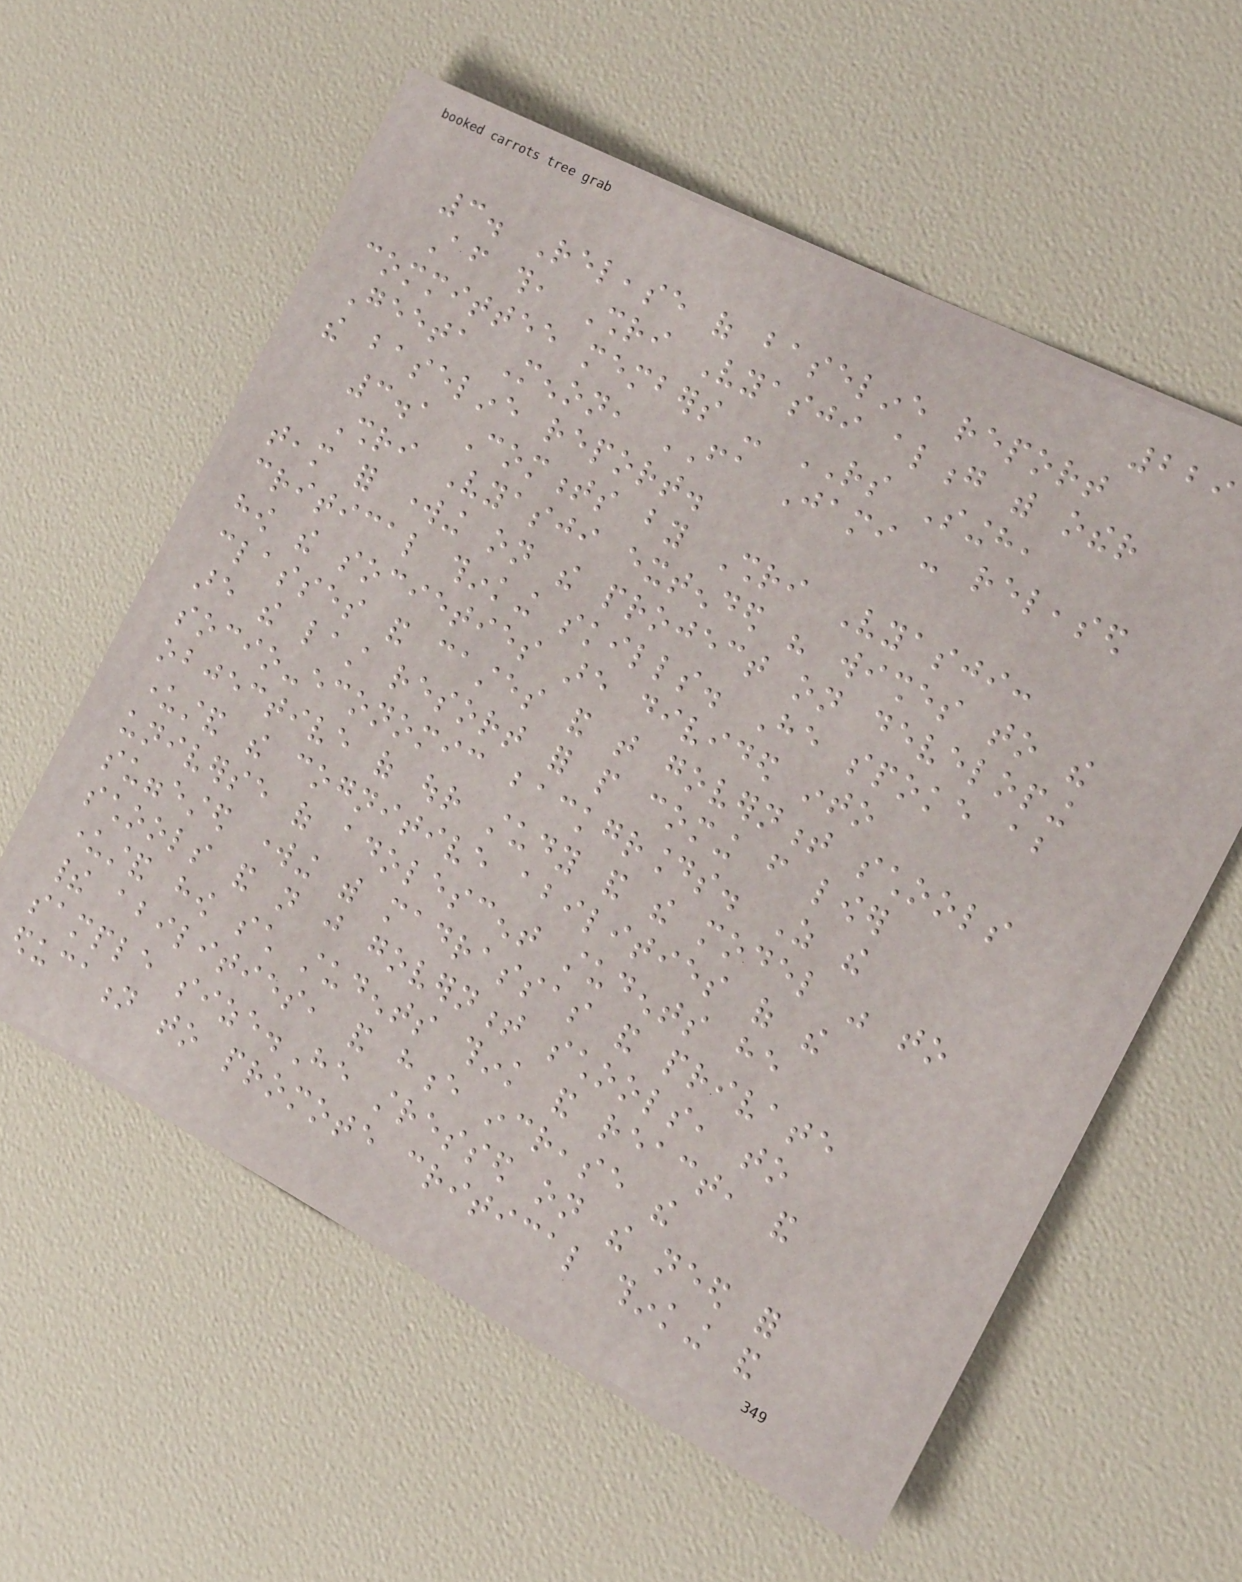229
3. Release of baseline report
After this, Shri Vyasji along with other
committee members - RS Singh,
Geeta Menon, FA Jami - released
the baseline report.
3.1 Comments by Shri Vyasji:
Shri Vyasji extended his wishes to the
team for working on the project on developing
critical thinking skills. He spoke about
how the societies are divided into
classes and castes and that government schools
are the last resort for people coming from lower
socio-economic backgrounds. As the
objective of our study and the model was to
understand the cognitive abilities of the
universe of adolescent students he
suggested working with madrassas and private
schools and not just government schools, to
understand how such students think and react, and
their abilities, and hence increase the
sample size.He stressed on the need for
education to promote critical thinking and
